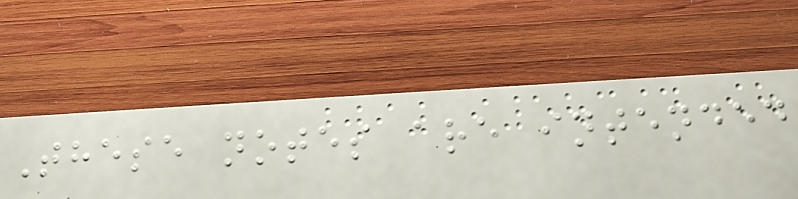These notes are intended
